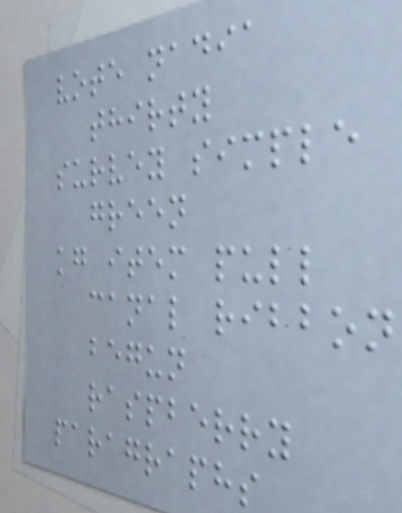vote nadia
thirty
survey simple
green
kg item pull
canal ribbon
begun
raspberry
paragraphs
